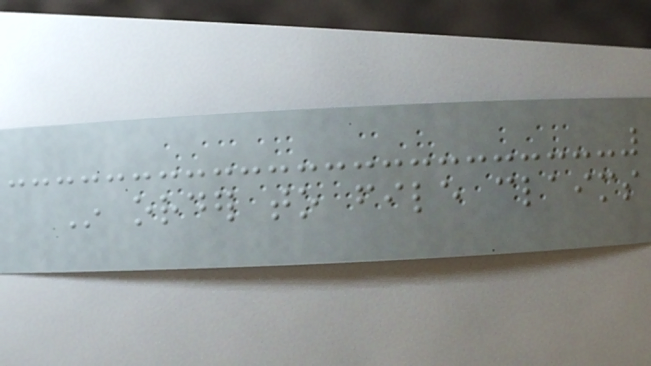In order to file claims
